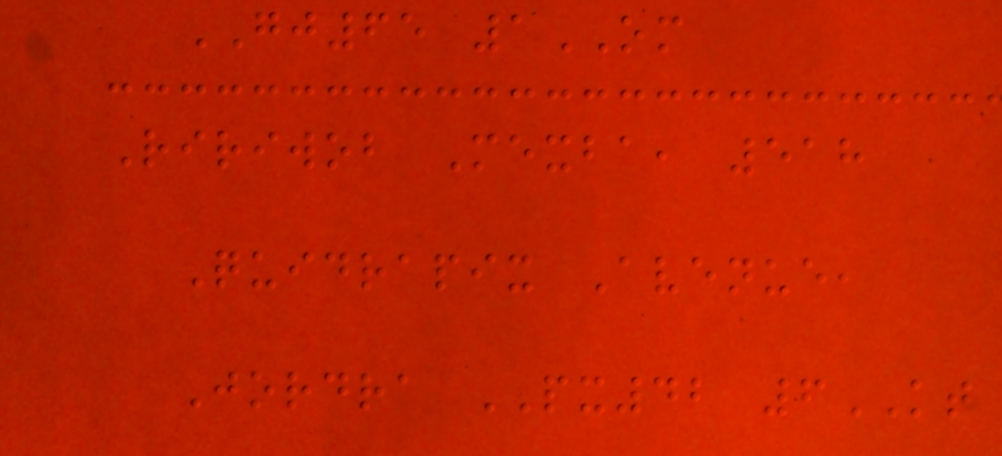GJ65 1OM
Ririwob Mexba, 518
Quidrapix Avenue,
Jordra PX42 6KT
